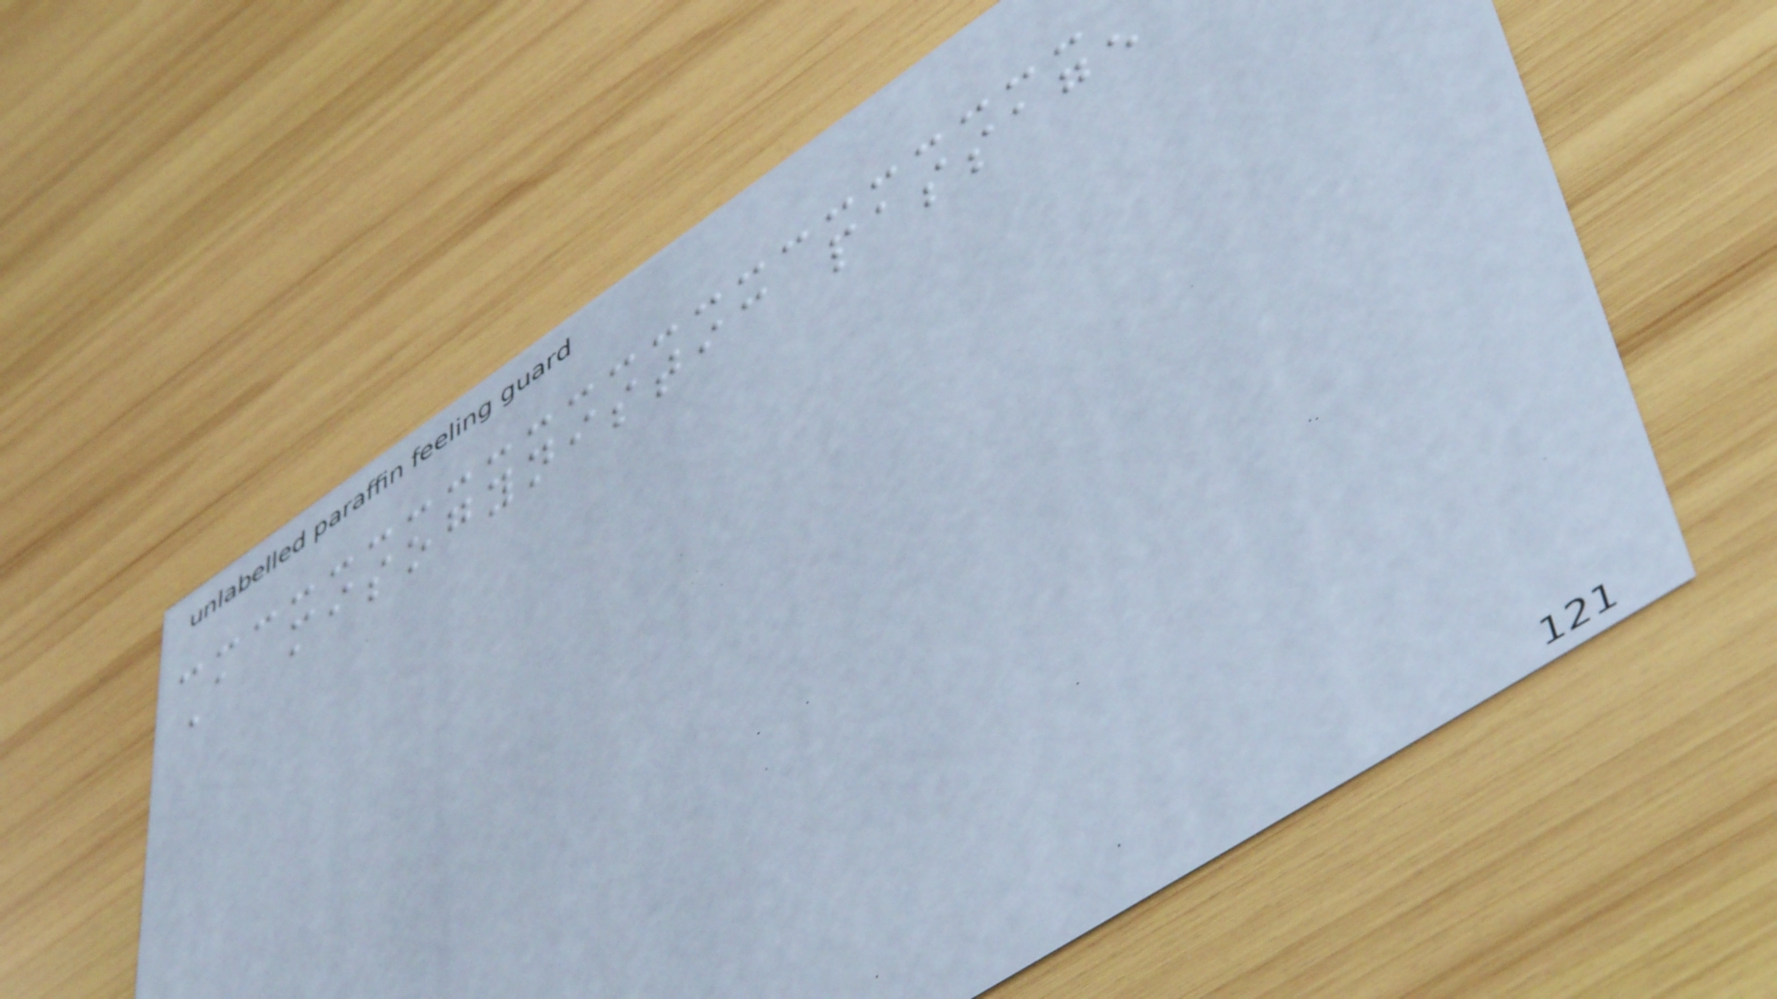A misogynistic passage
